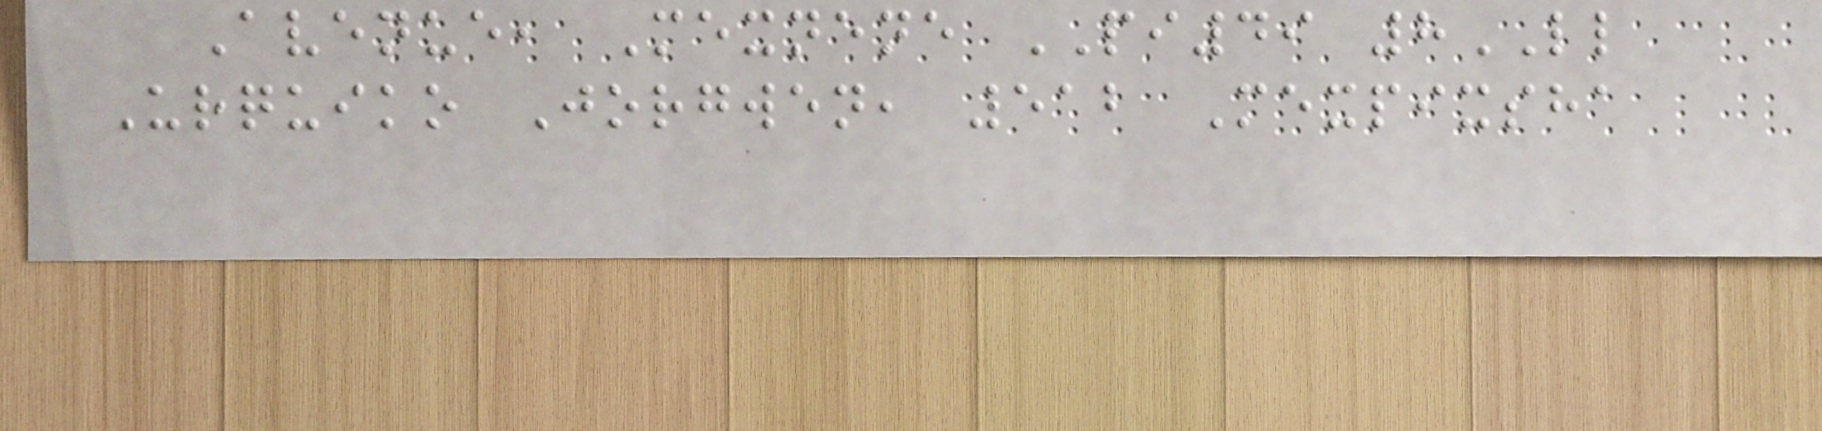Avenue, Mexnene PI49 8LL
Urquiko Jorgwen, 512 Mexpixsha
